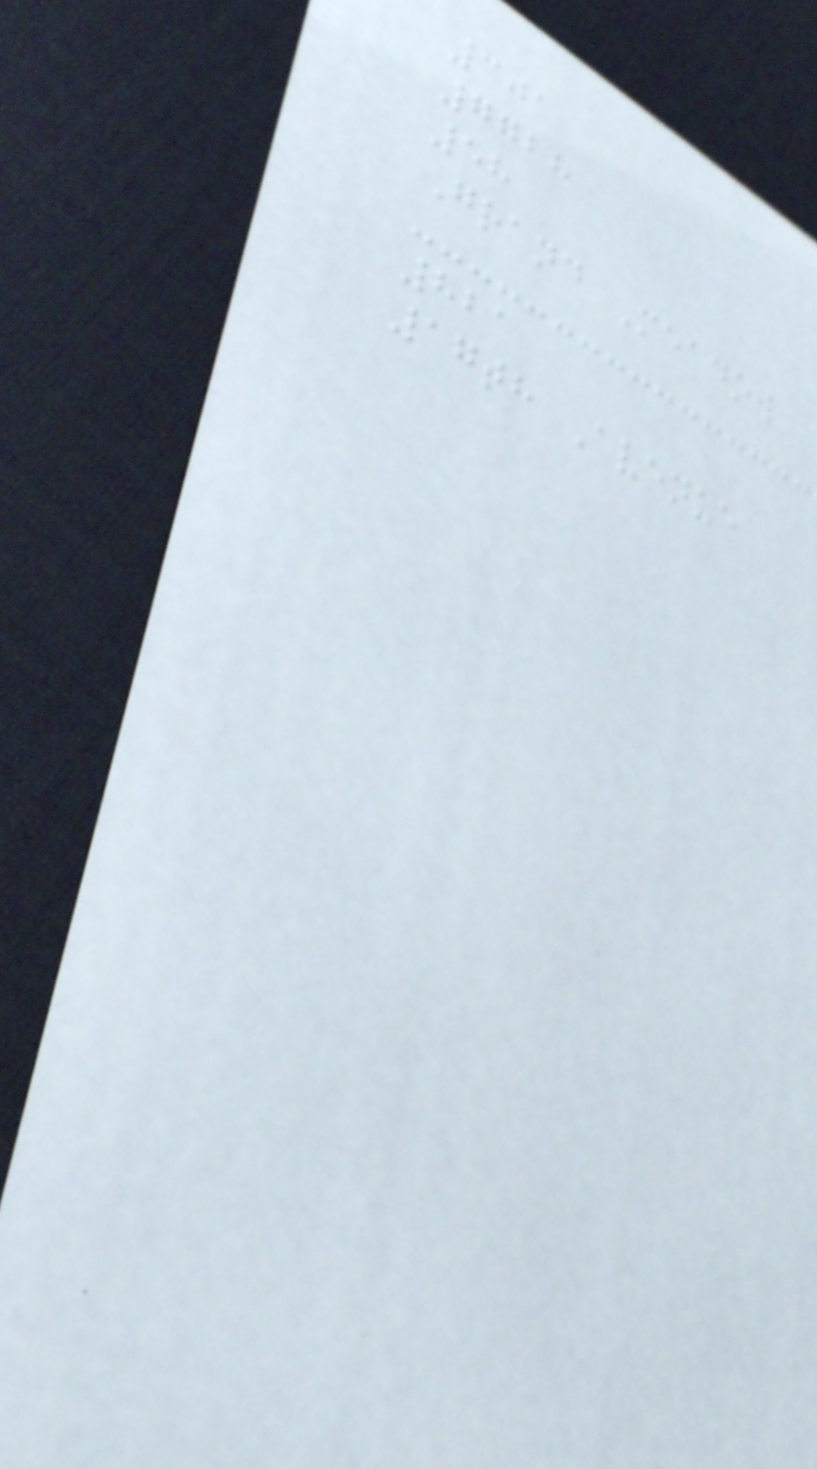301
7728
58
Grand Meadow
821
17th Avenue
